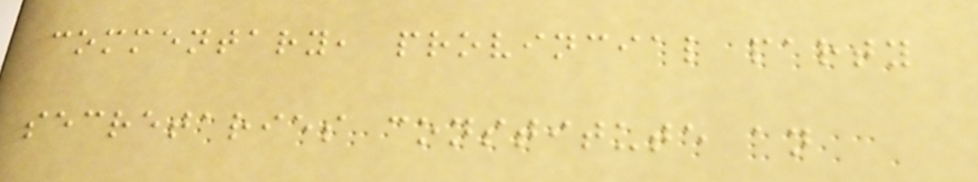commentary, provincial party
secretaries constitute an
